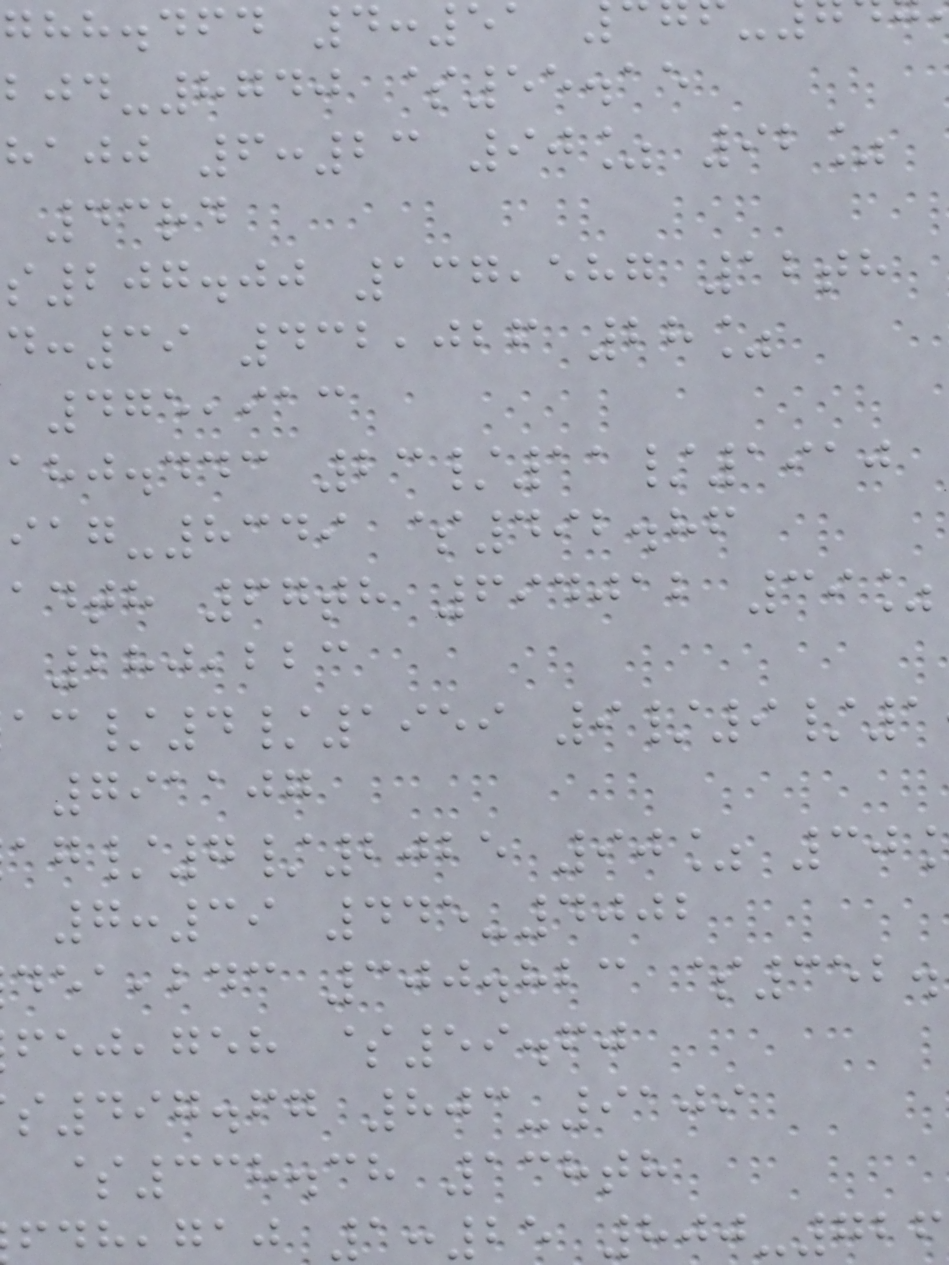ghh.dfd 4:51
-8740 $55.15
hajj 6:23 90% 92%
43rd
207.00 137,587 12th
:39 432,026 28%
475,913
ahj.ddc 23/11/1910
-8349 $492.86
adth 67th 694012 39%
280,223
/4/1959 9/9/1
791107
/7/2025 90% 30
7:39 445-4002
,bdc 300.823 $352.
,geh $59.60
497.67 803-9109
$338.38 138th
,gaj 1:25 800-726
